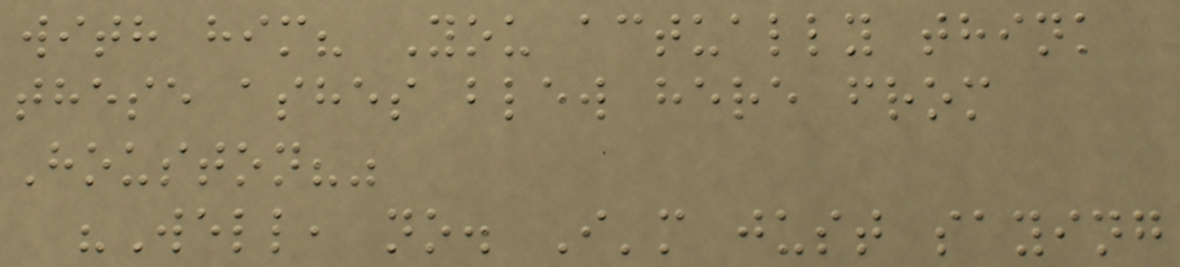with him? You actually think
these ashes blew here from
Houston?"
"Well, no. I'm just saying
